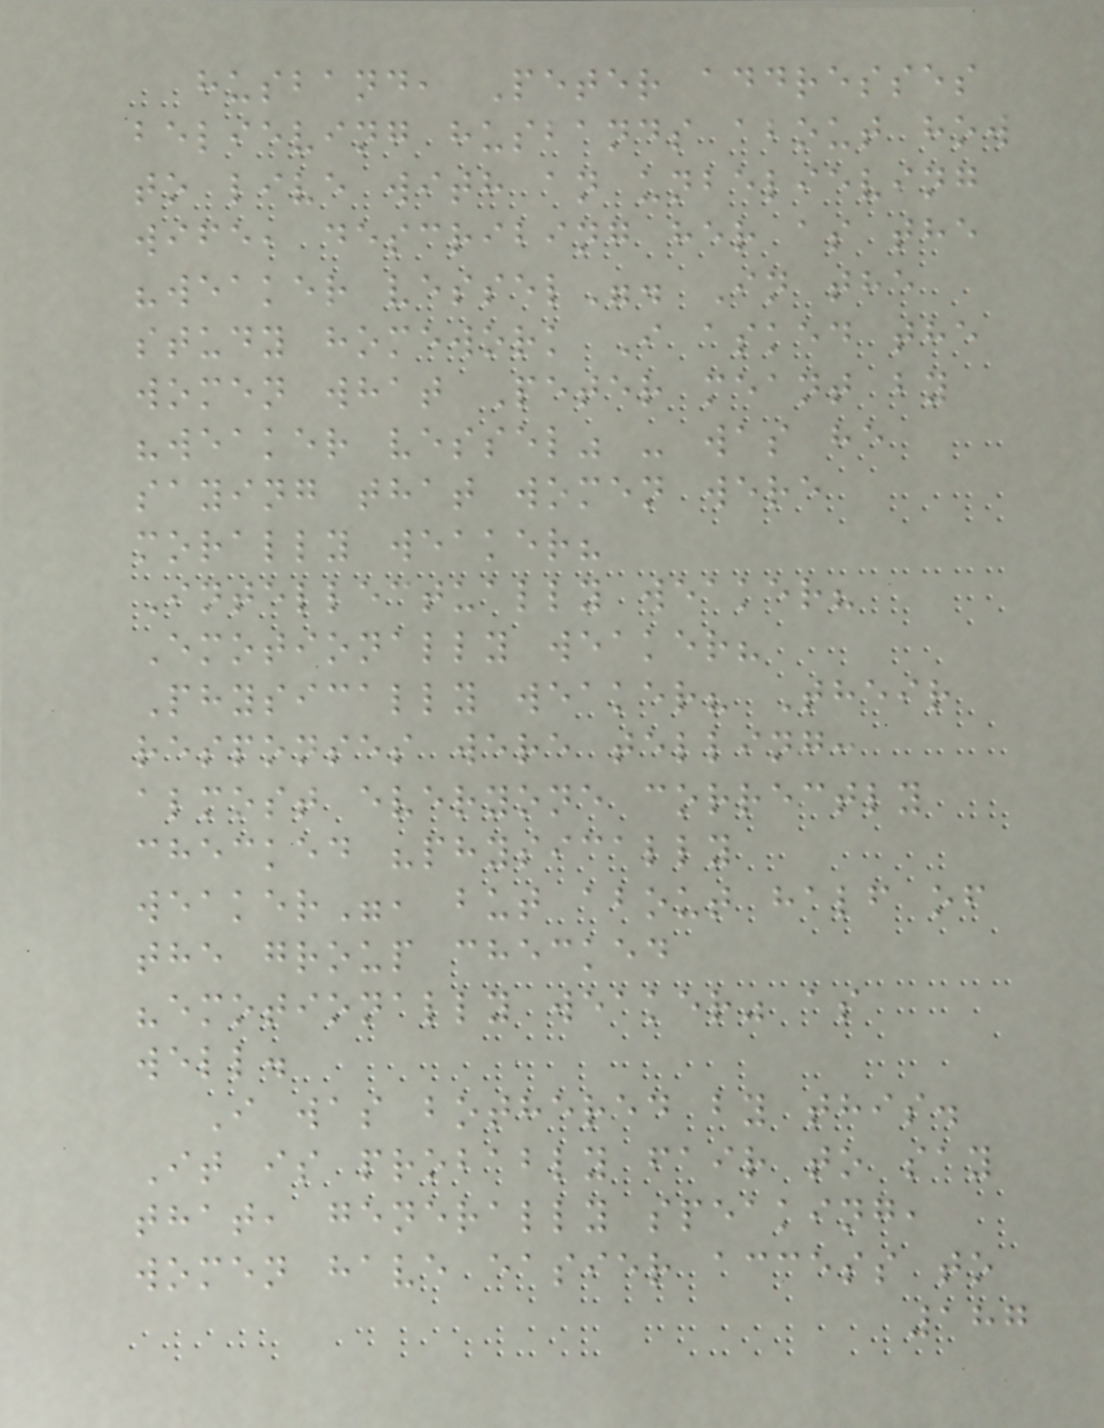husband, Peter addresses
believing husbands about how
to live with an unbelieving
wife, describing her as the
"weaker vessel". In the
study homework I asked the
women what Peter meant by
"weaker vessel" - was he
saying that women were
morally weaker?
Intellectually weaker?
Emotionally weaker?
Physically weaker? Their
responses were telling:
almost everyone correctly
checked "physically
weaker", but about half of
the group checked
"emotionally weaker" as
well.
I was bothered by this.
It is probably fair to say
that, generally speaking,
women have easier access to
187
